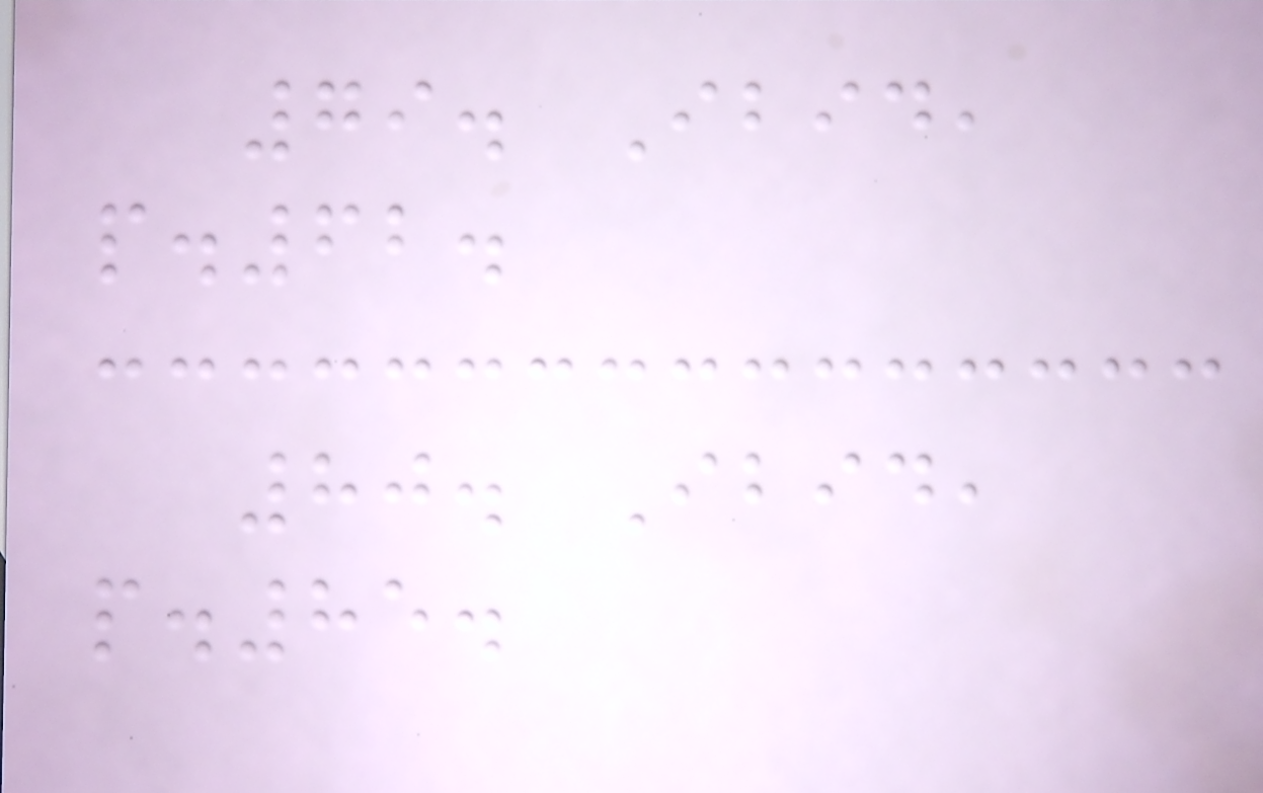79. Ibid,
p.62.
80. Ibid,
p.85.
